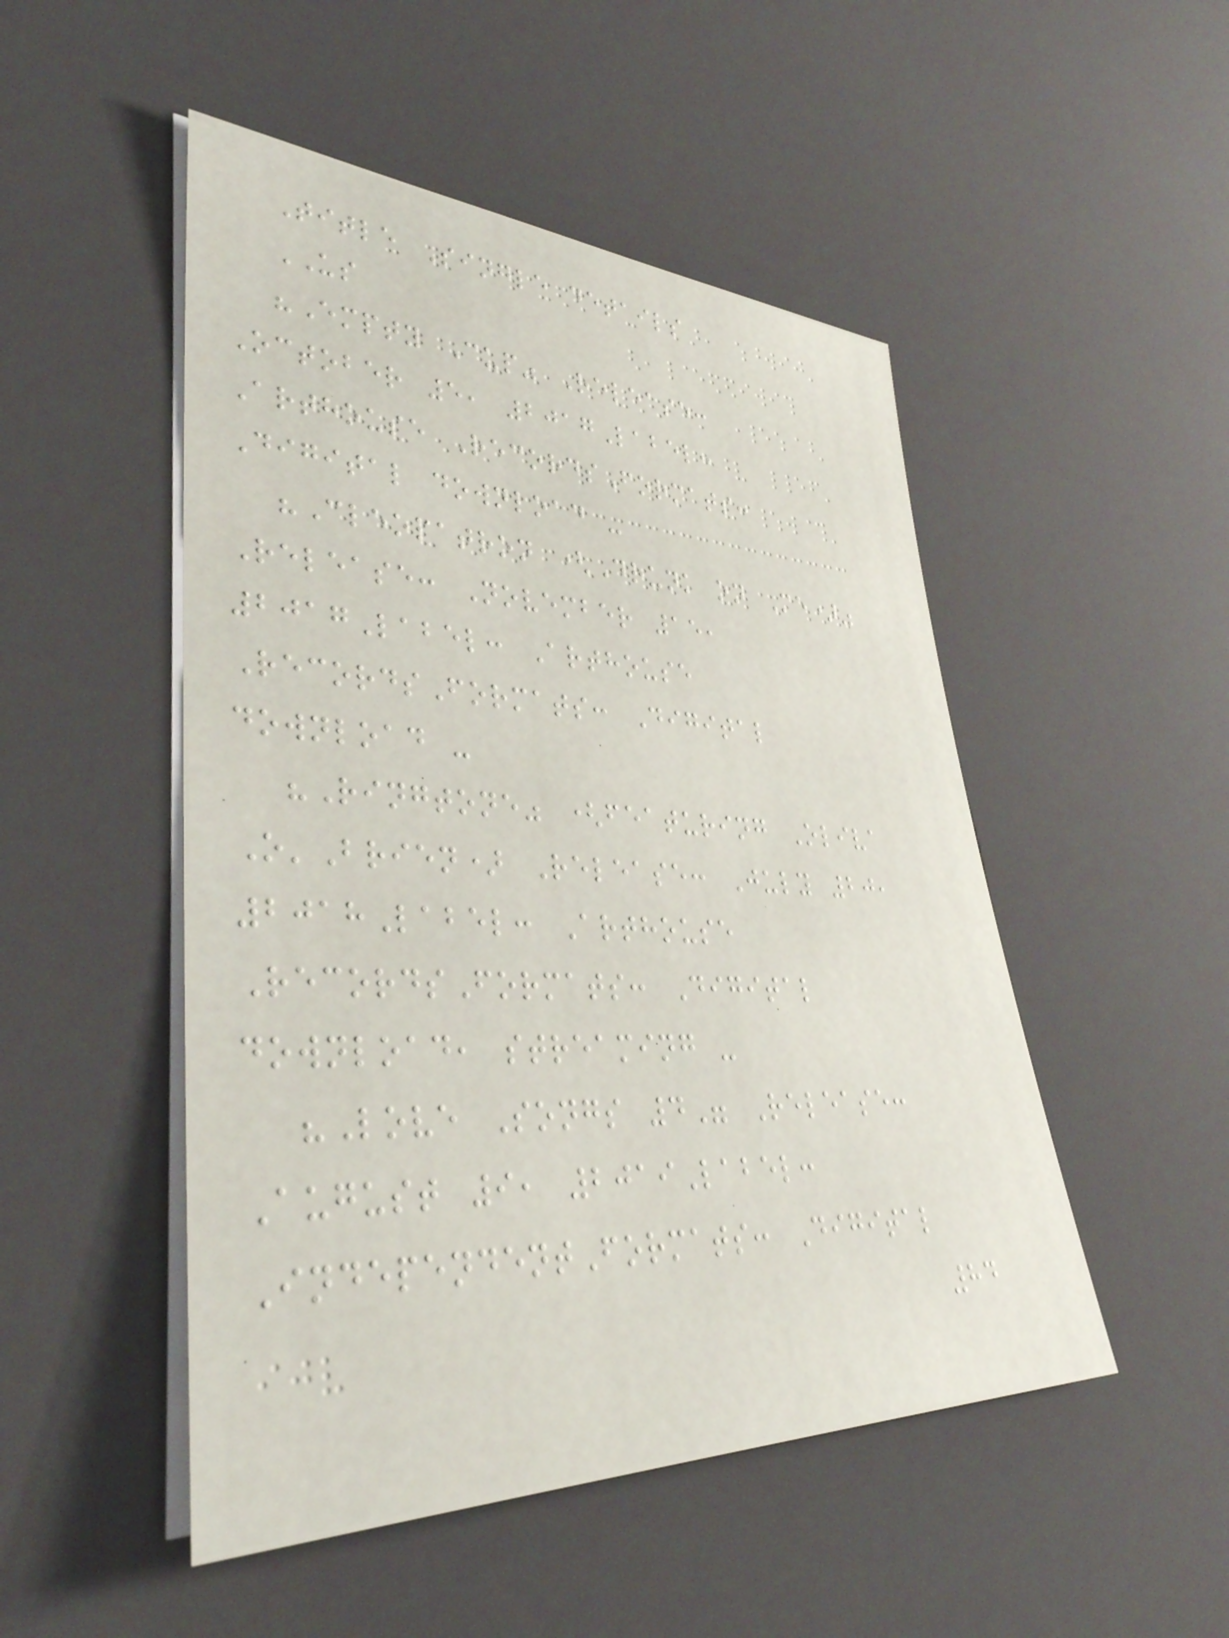Title Single details
US
"Empty Cup" Release:
October 5, 2017Label:
Arthouse RecordsFormats:
Digital download -
"Cleopatron (Drunk on Me)"
Release: November 15,
2017Label: Arthouse
RecordsFormats: Digital
download -
"Ringtone" (featuring Oliva
O'Brien) Release: July 20,
2018Label: Arthouse
RecordsFormats: Digital
download, streaming -
"Love Songs 4" Release:
August 9, 2019Label:
IndependentFormats: Digital
84
